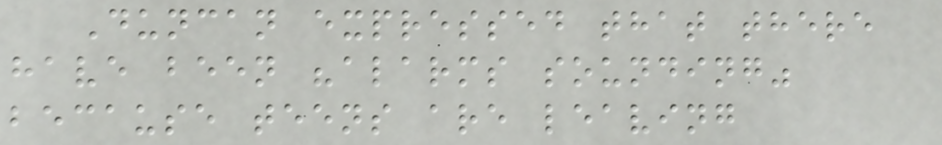Duncan expressed that there
have been "alarms sounding"
because teens are leaving
